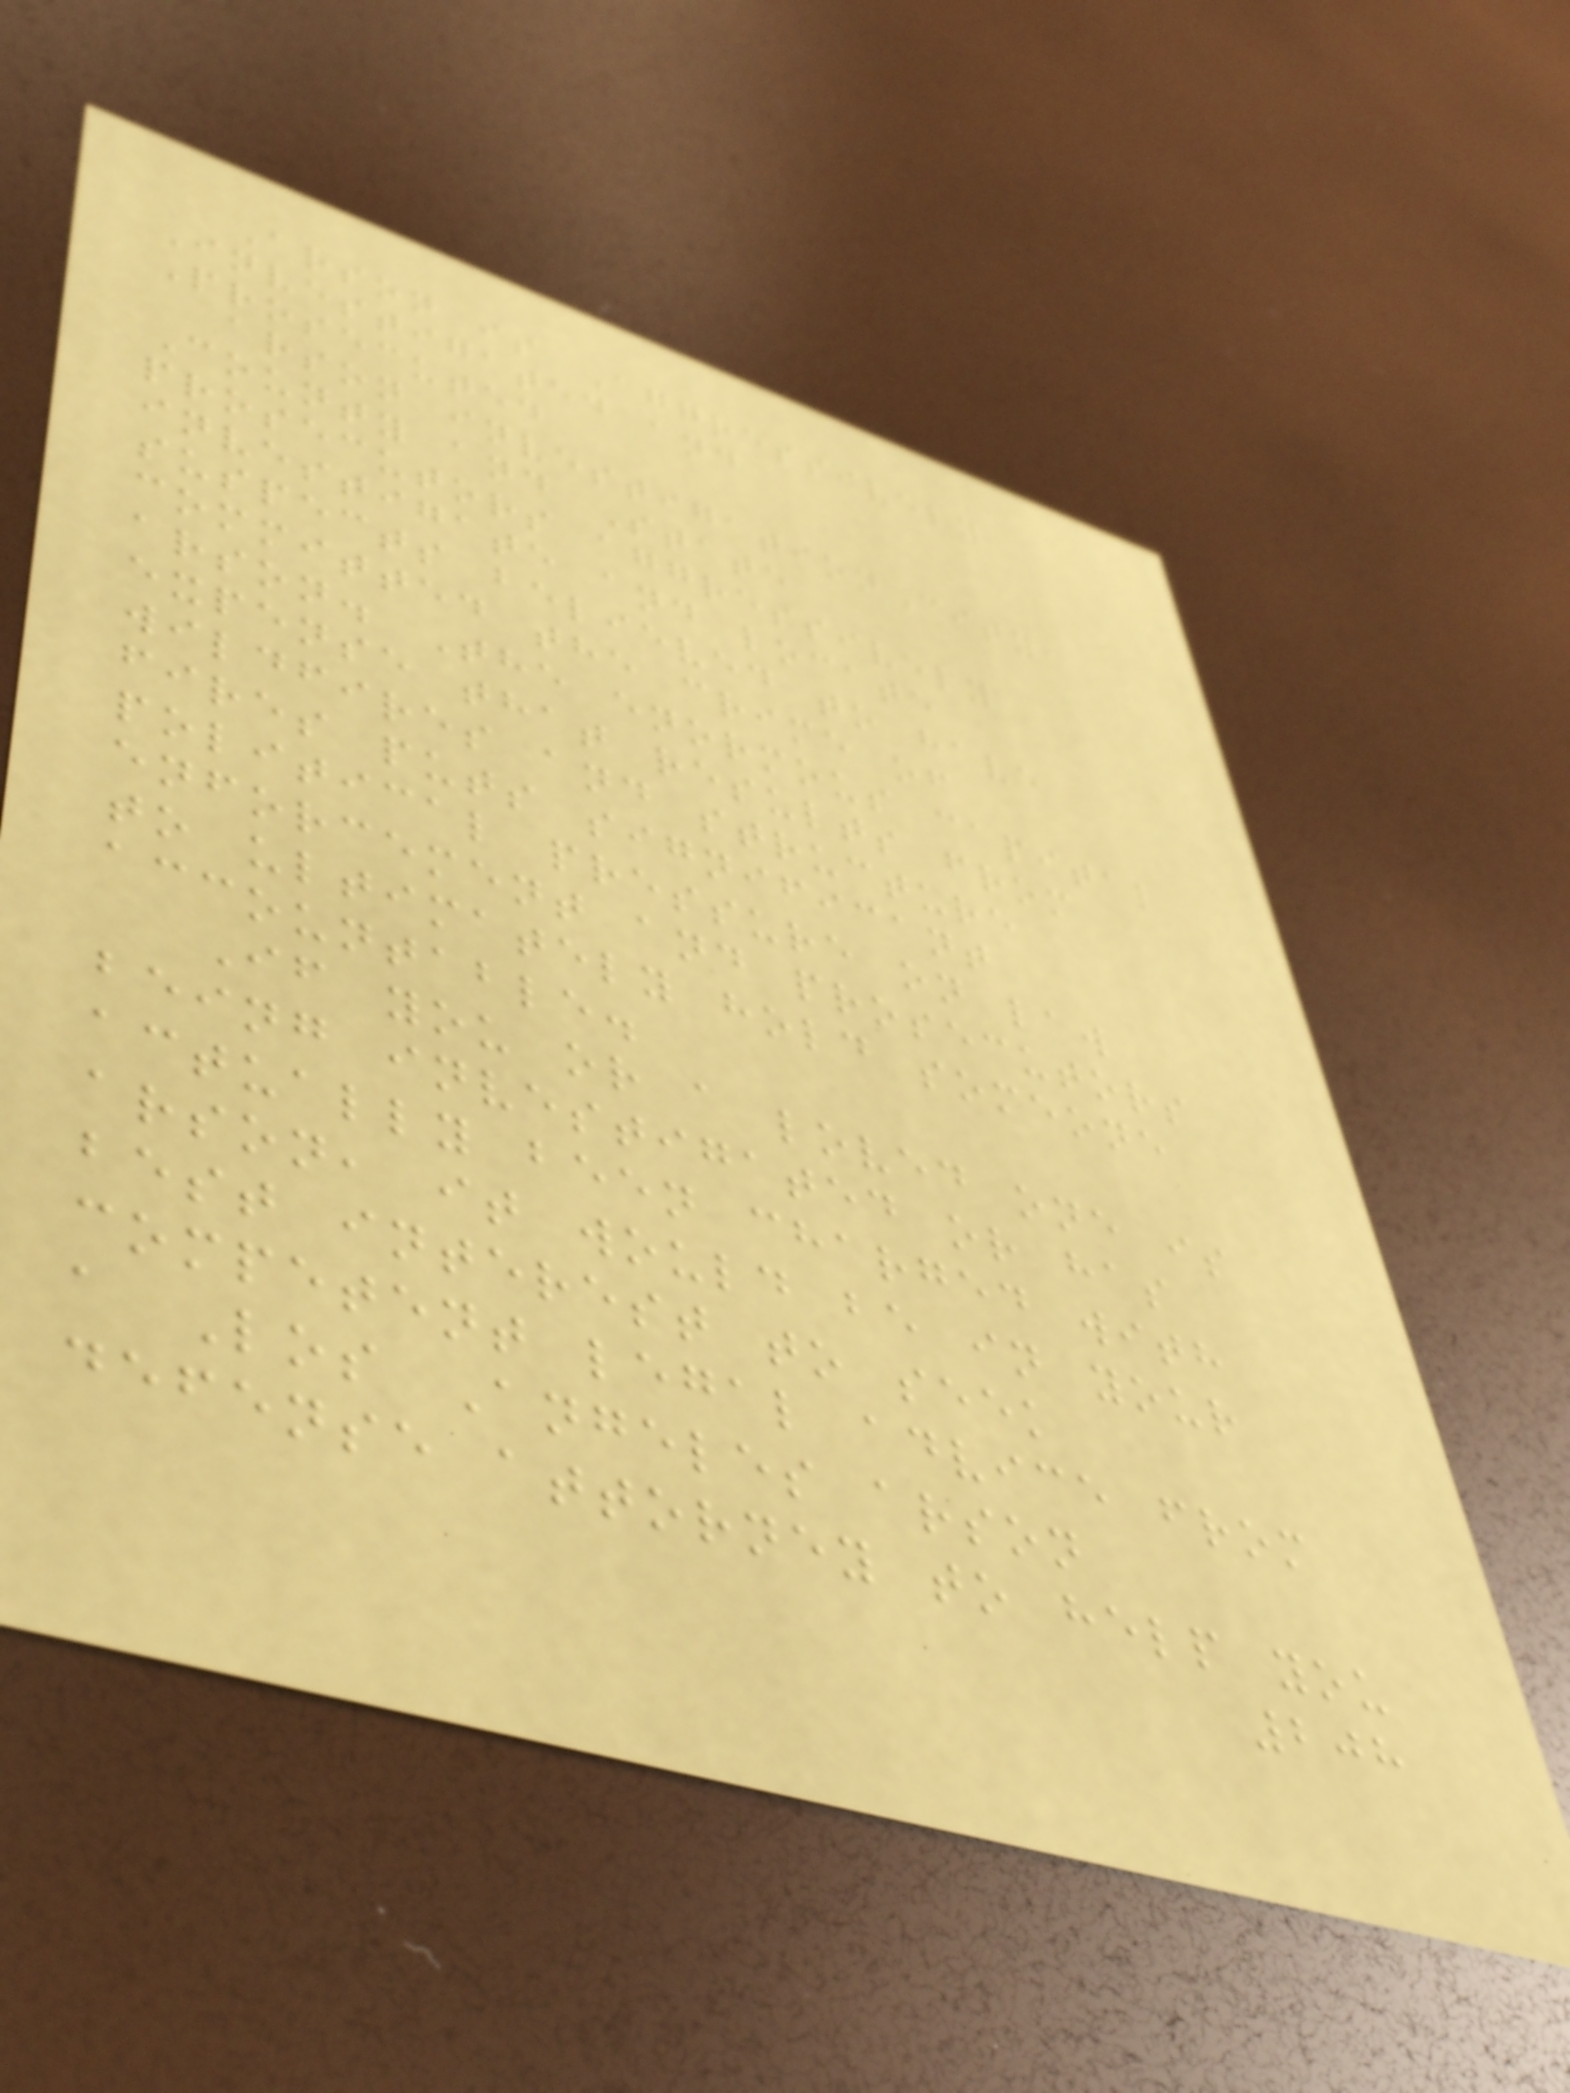Arson is Aggressively
Investigated and
Prosecuted
arson investigationCity,
County and State
prosecutors aggressively
investigate and locate
suspects believed to have
committed the crime of
arson. The enormous capital
expense that results from
wildfires and structure
fires puts significant
political pressure on law
enforcement and prosecutors
to ultimately hold someone
accountable.
If you or a loved one is
being investigated or has
actually been charged with
arson, it would be in your
best interest to seek
competent legal advice from
a Los Angeles arson
defense attorney to help you
208
